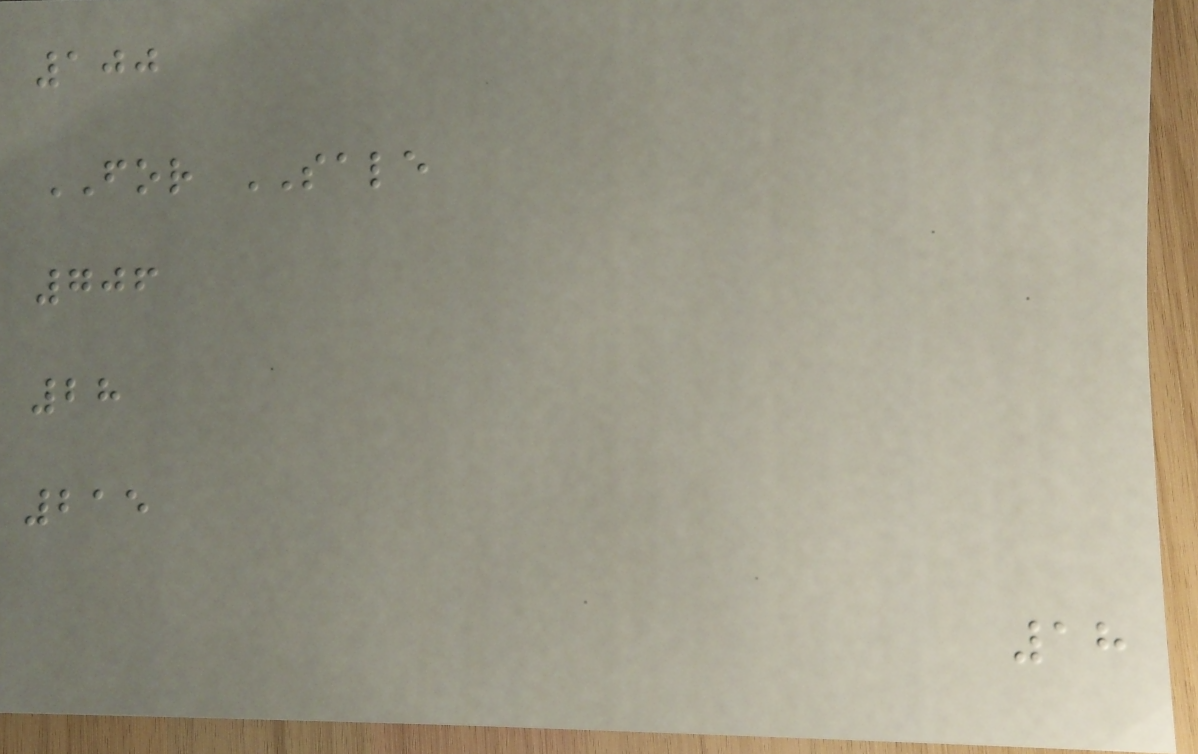100
FOR SALE
706
28
215
18
